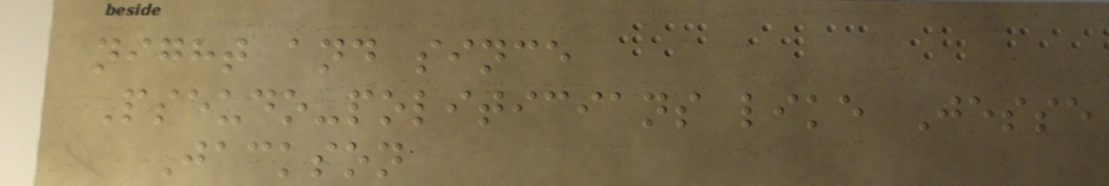night and since
Pseudo-politicians like Jesse
Jackson
